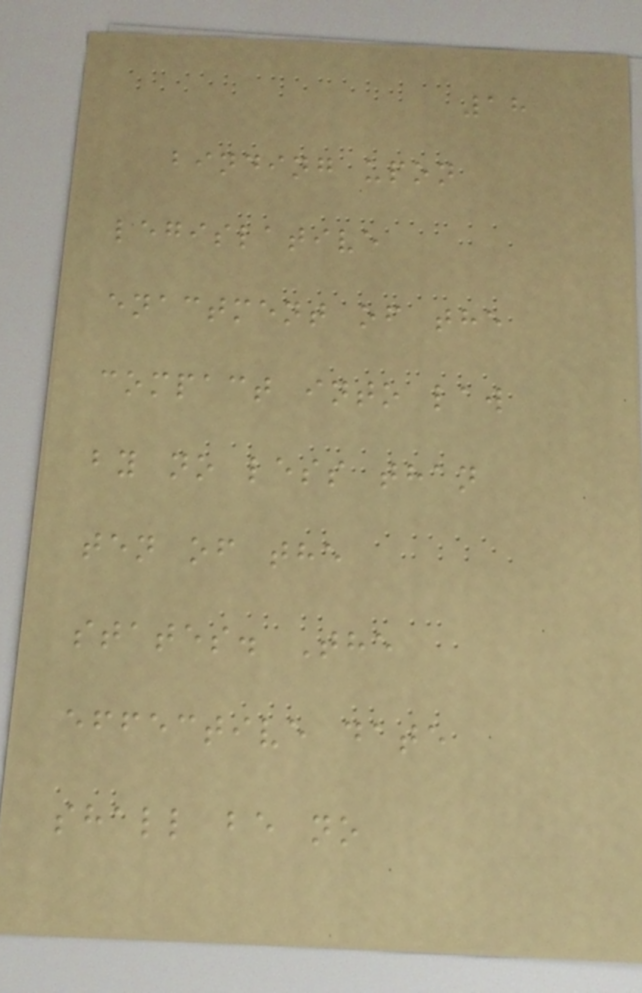18
binding upon
legislative
enactment of the
compact into law
by no less than
ten of the
states. The
effective date
shall be no
